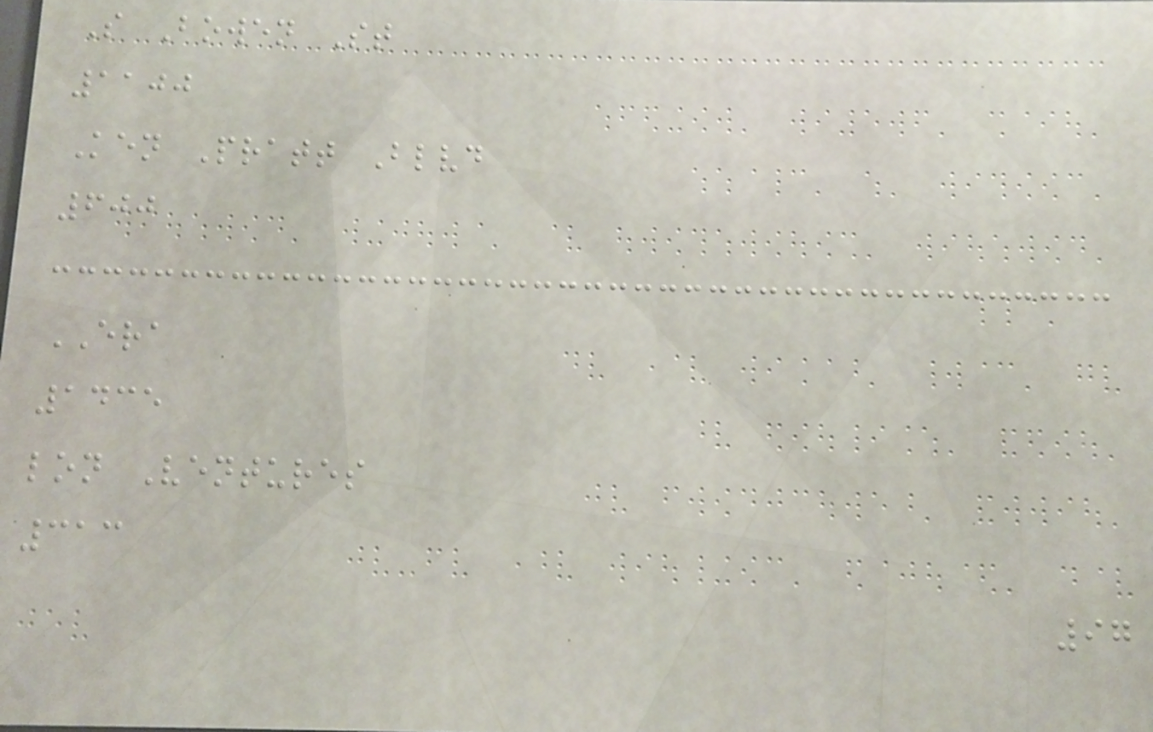S Bowen St
1100
Ken Pratt Blvd
600
ERA
1435
lon Ventures
313
97
